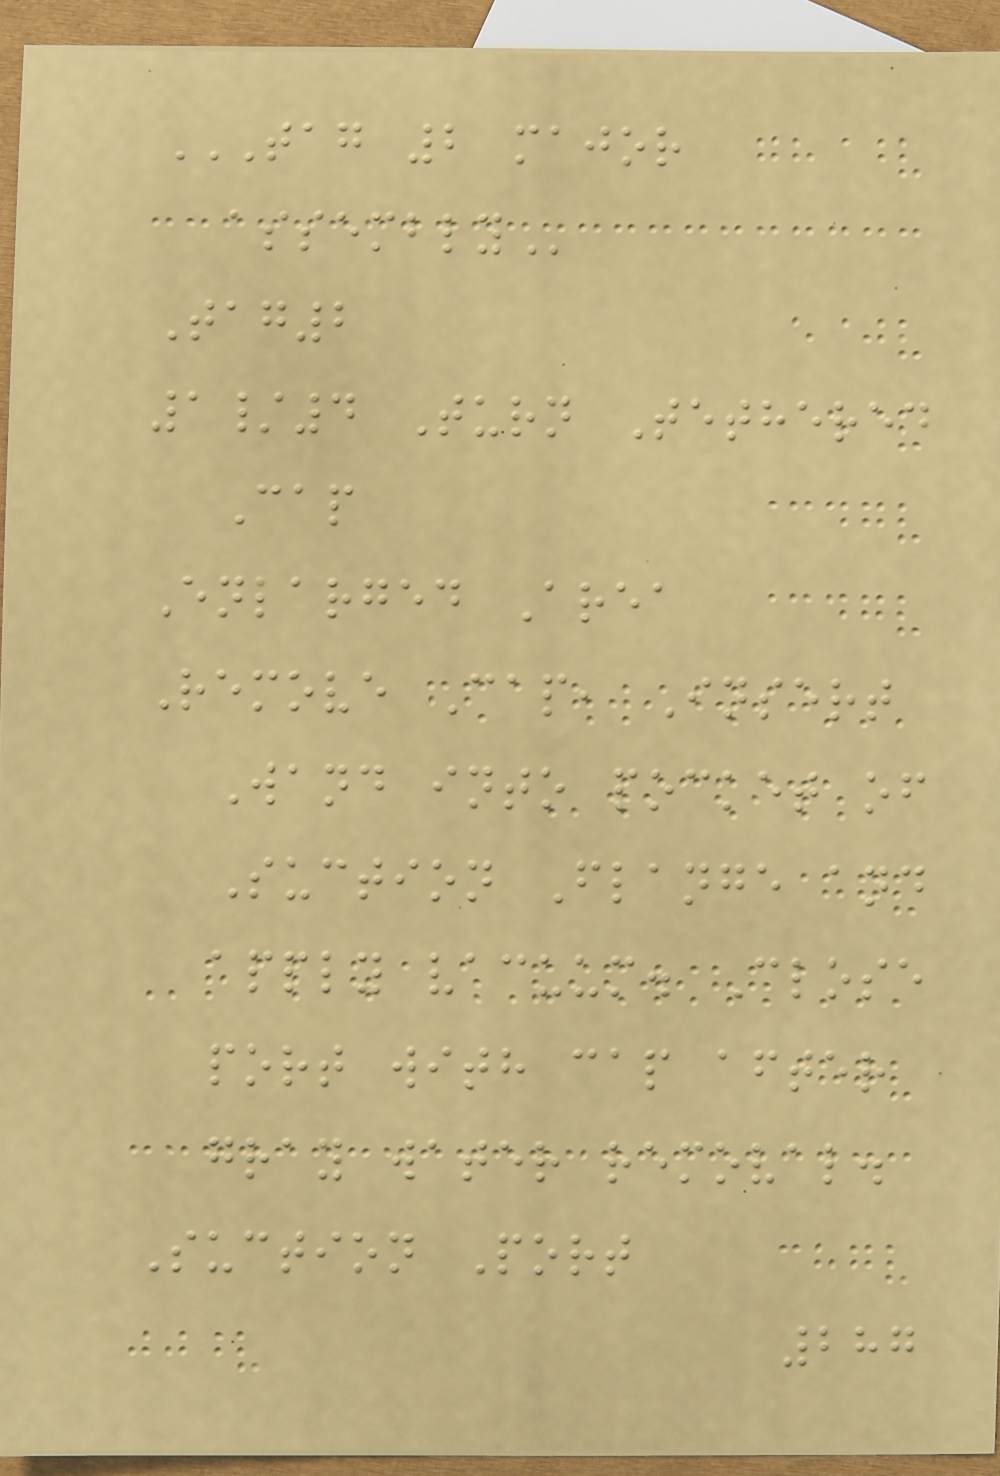TAG 2 MAJOR
ASSEMBLY
Tag2
1/4 Turn Tethered
Cap
Enlarged Area
Remove Cap, Insert
Wand into pocket of
Suction Flange and
apply vacuum. Close
port with cap after
gray water removal.
Suction Port
287
